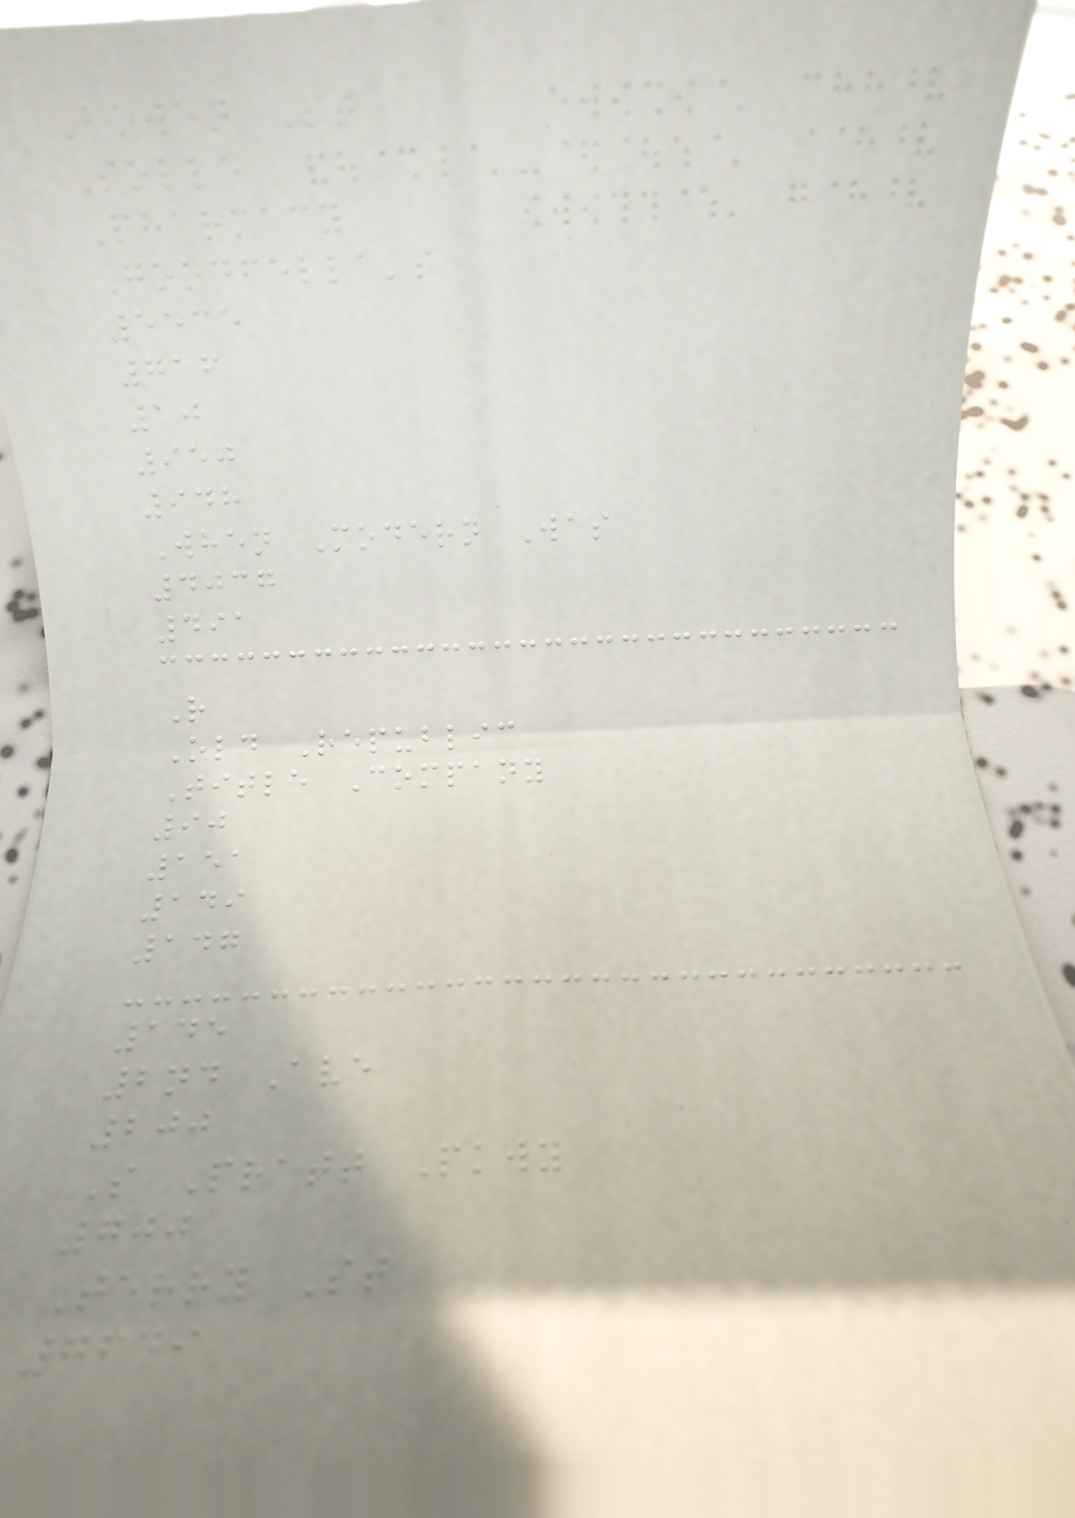Bowen St
Solle
Pharmacy
Goodfella's
5535
716
10
950
948
When Modern Was
4037
491
R
Old Republic
Title Company
90
151
149
147
145
2nd Ave
200
S Pratt Pkwy
700
Terry St
7649
